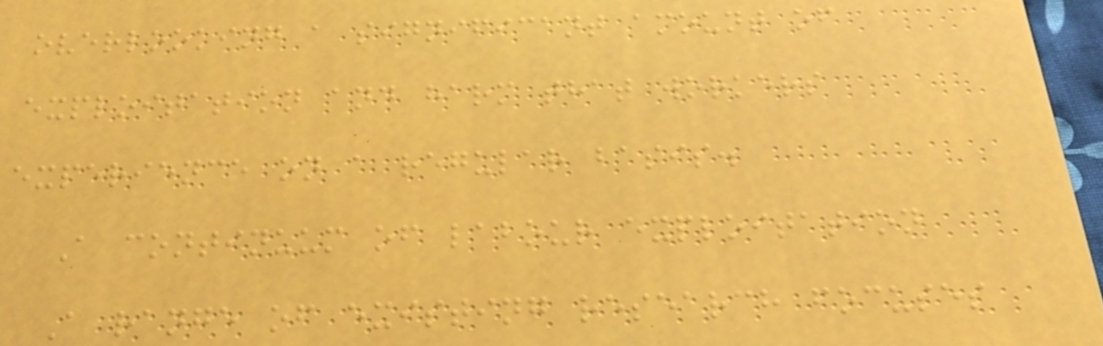overlooking a significant amount of
exploitation and harm that workers
experience on a regular basis.
A continuum of labour exploitation
A range of existing research focuses
